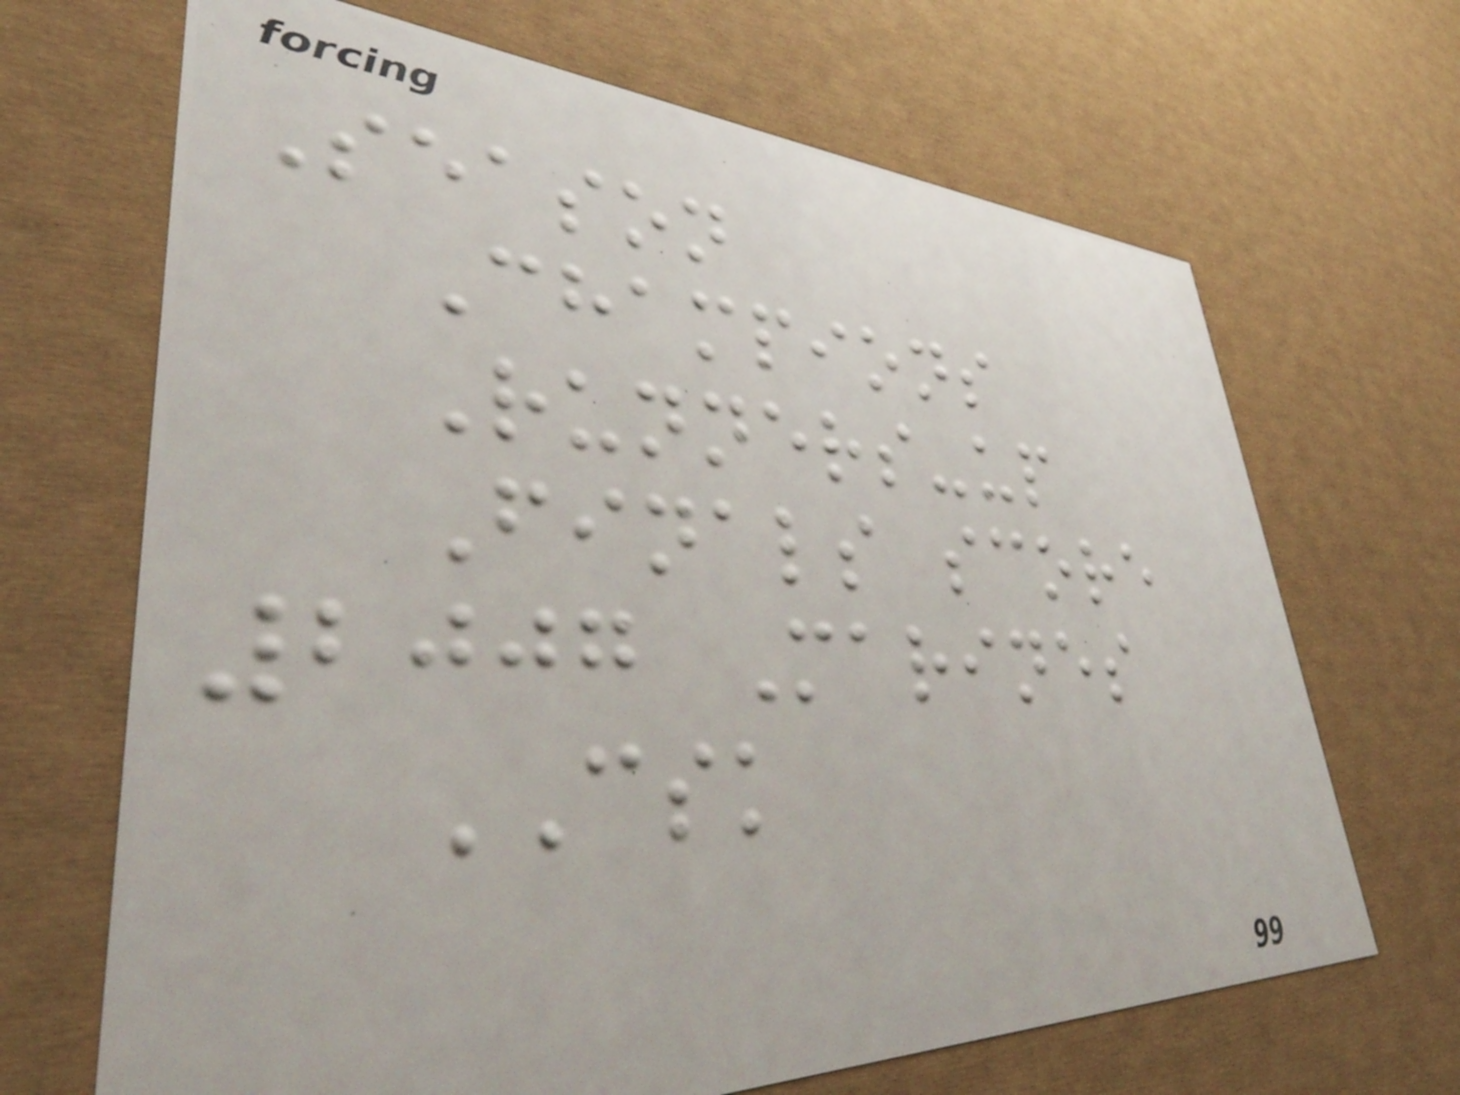Season
Champions
Runners-up
Finals score
2007 Marines
CSK
